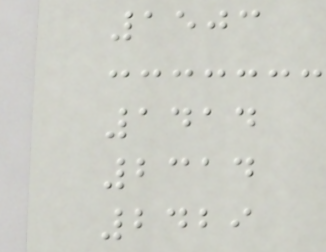1503
1414
2314
2429
